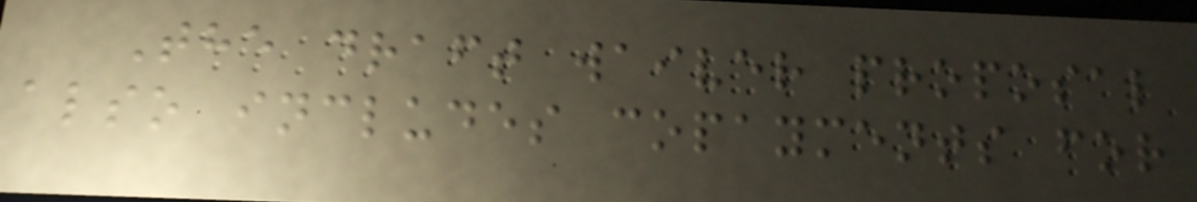The draft waiver proposal
also includes copayments for
